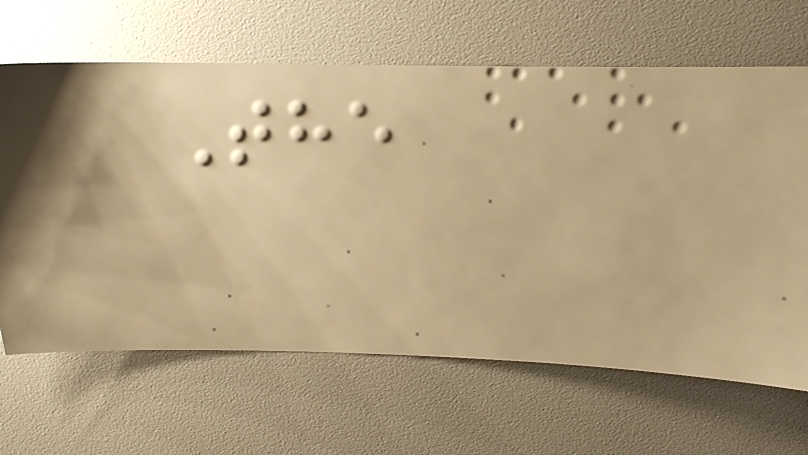The
